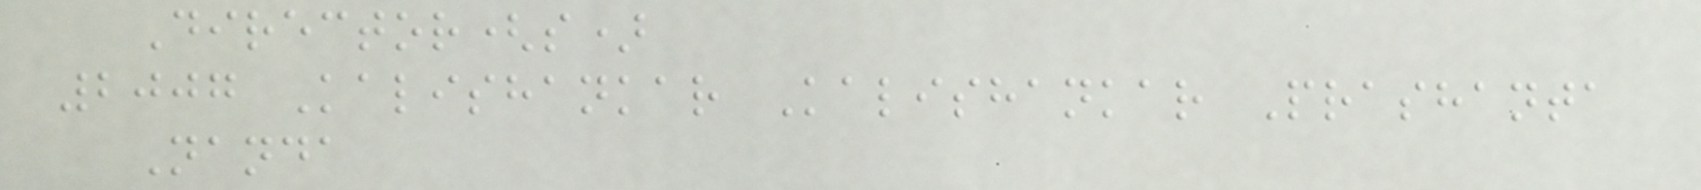Director(s)
2007 Kalishankar Kalishankar Prashanta
Nanda
